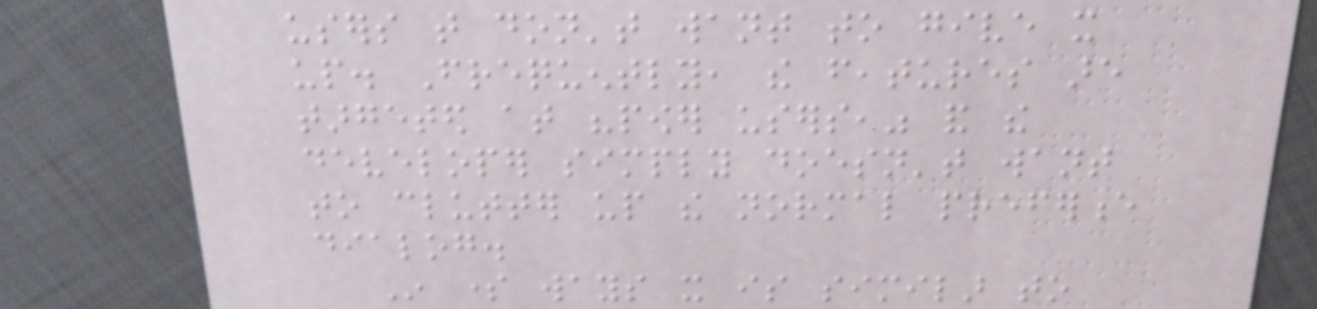users that don't want to give it
up. Frequently, the features are
targeted at "power users," and the
developer simply doesn't want
to clutter up the normal preference
dialog.
In some ways it is similar to
